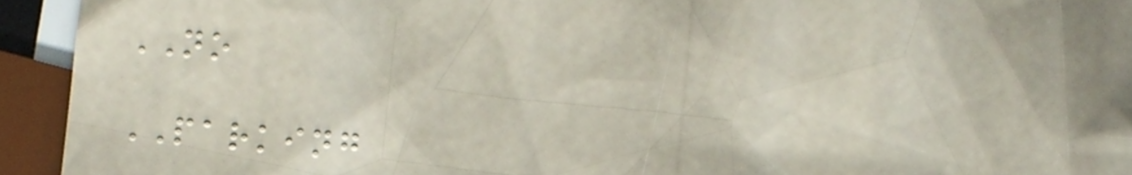NO
PARKING
